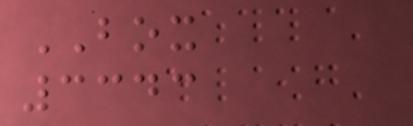BOX
3343
